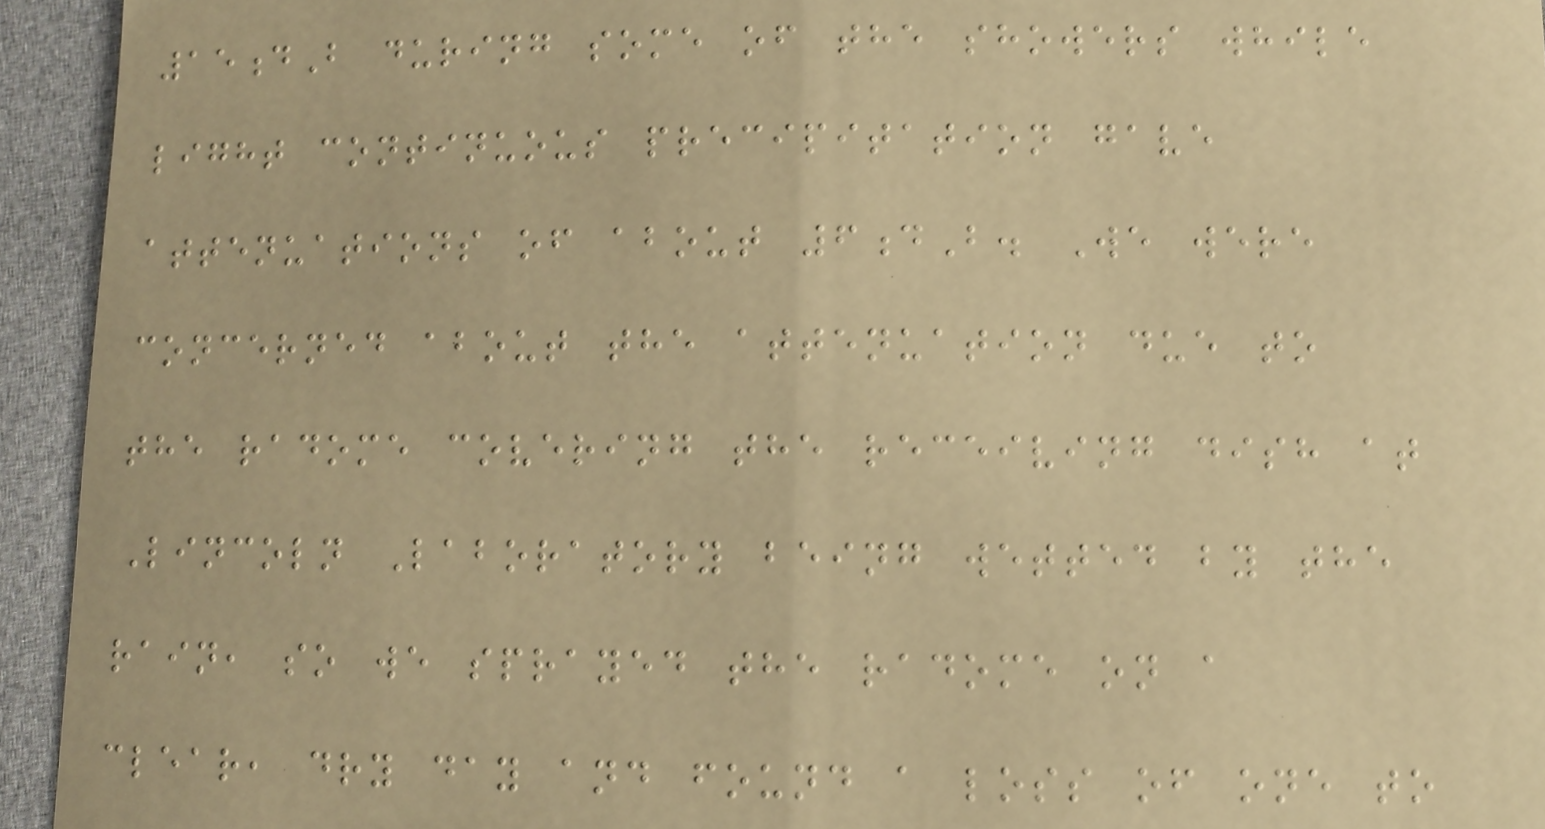15dB during some of the showers while
light continuous precipitation gave
attenuations of about 6dB. We were
concerned about the attenuation due to
the radome covering the receiving dish at
Lincoln Laboratory being wetted by the
rain, so we sprayed the radome on a
clear, dry day and found a loss of one to
